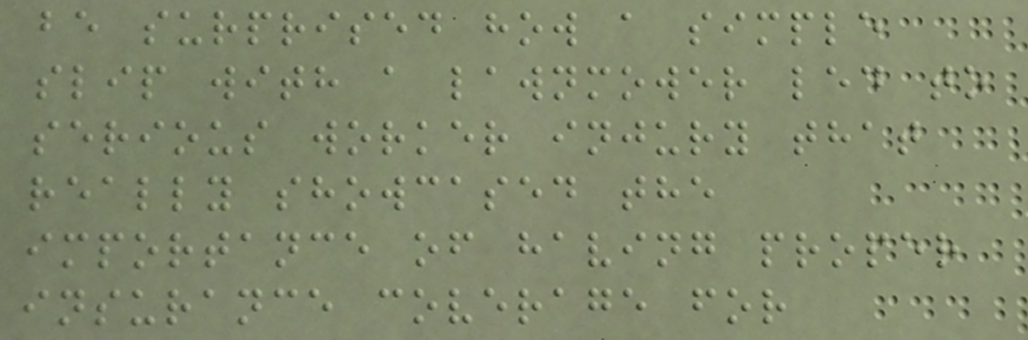be surprised how a simple
slip with a lawnmower led to
serious worker injury that
really showcased the
importance of having proper
insurance coverage for
